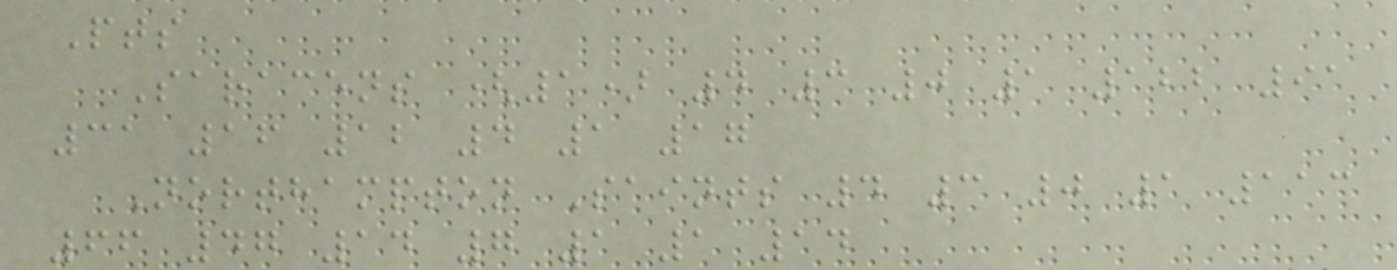Pts
Saracens (1) 4 3 0 1 122 91
31 16 12 4 1 17
Northampton Saints 4 3 0 1 113
66 47 14 7 1 1 14
